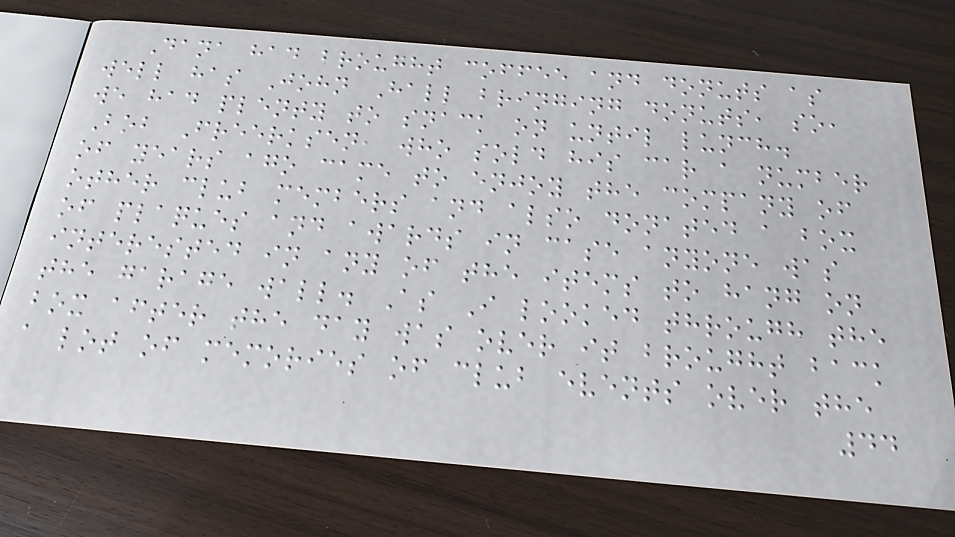Dana had brought coffee and donuts as
well has John Hall bringing donuts, so,
we had plenty to snack on until lunch.
Bob Freerksen, who sold his car a number
of years ago came to enjoy the company of
other club members and also donated a box
of plaques and awards in case anyone was
interested in any of the items to hang on
the garage wall. As I looked through the
box after the day was over it brought back
a lot of memories of club events over the
44
